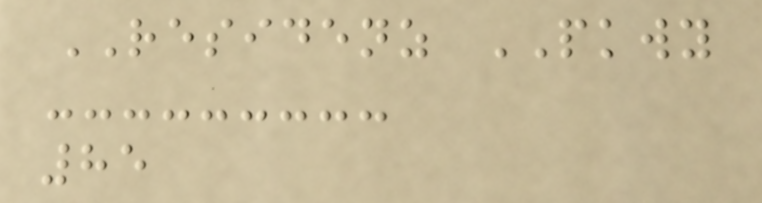RESIDENZ PKWY
85
